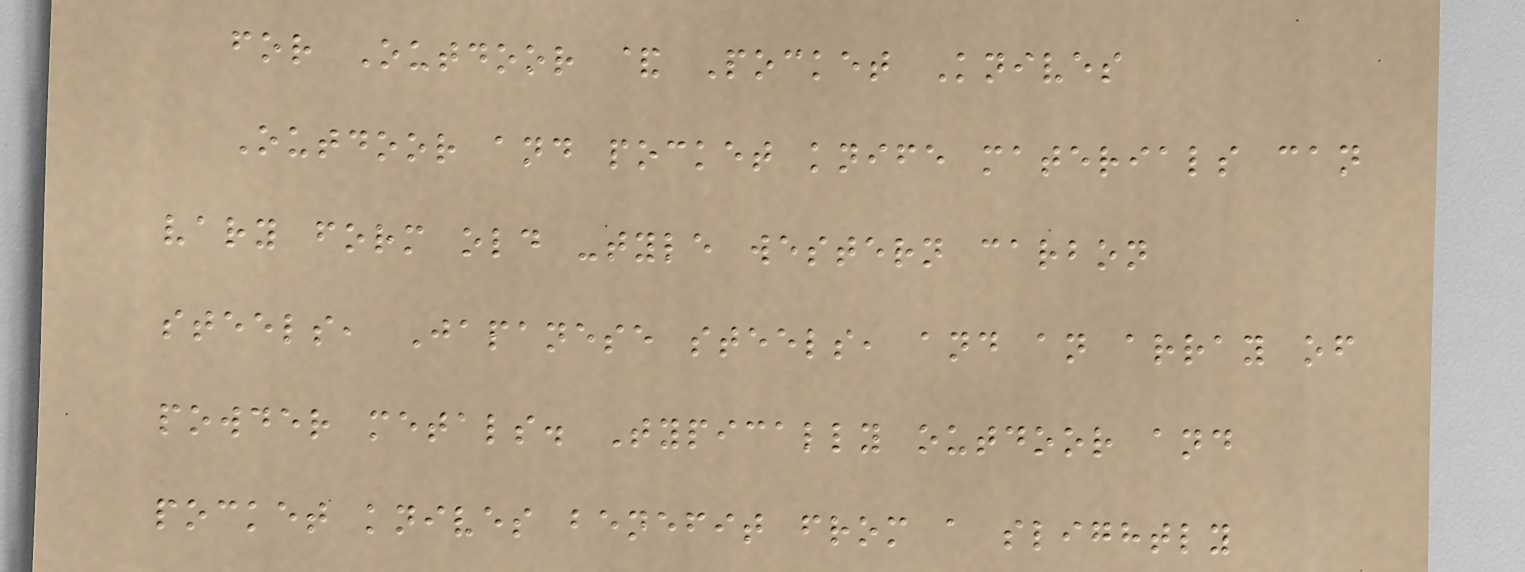for Outdoor & Pocket Knives
Outdoor and pocket knife materials can
vary form old -tyle western carbon
steels, Japanese steels, and an array of
powder metals. Typically outdoor and
pocket knives benefit from a slightly
